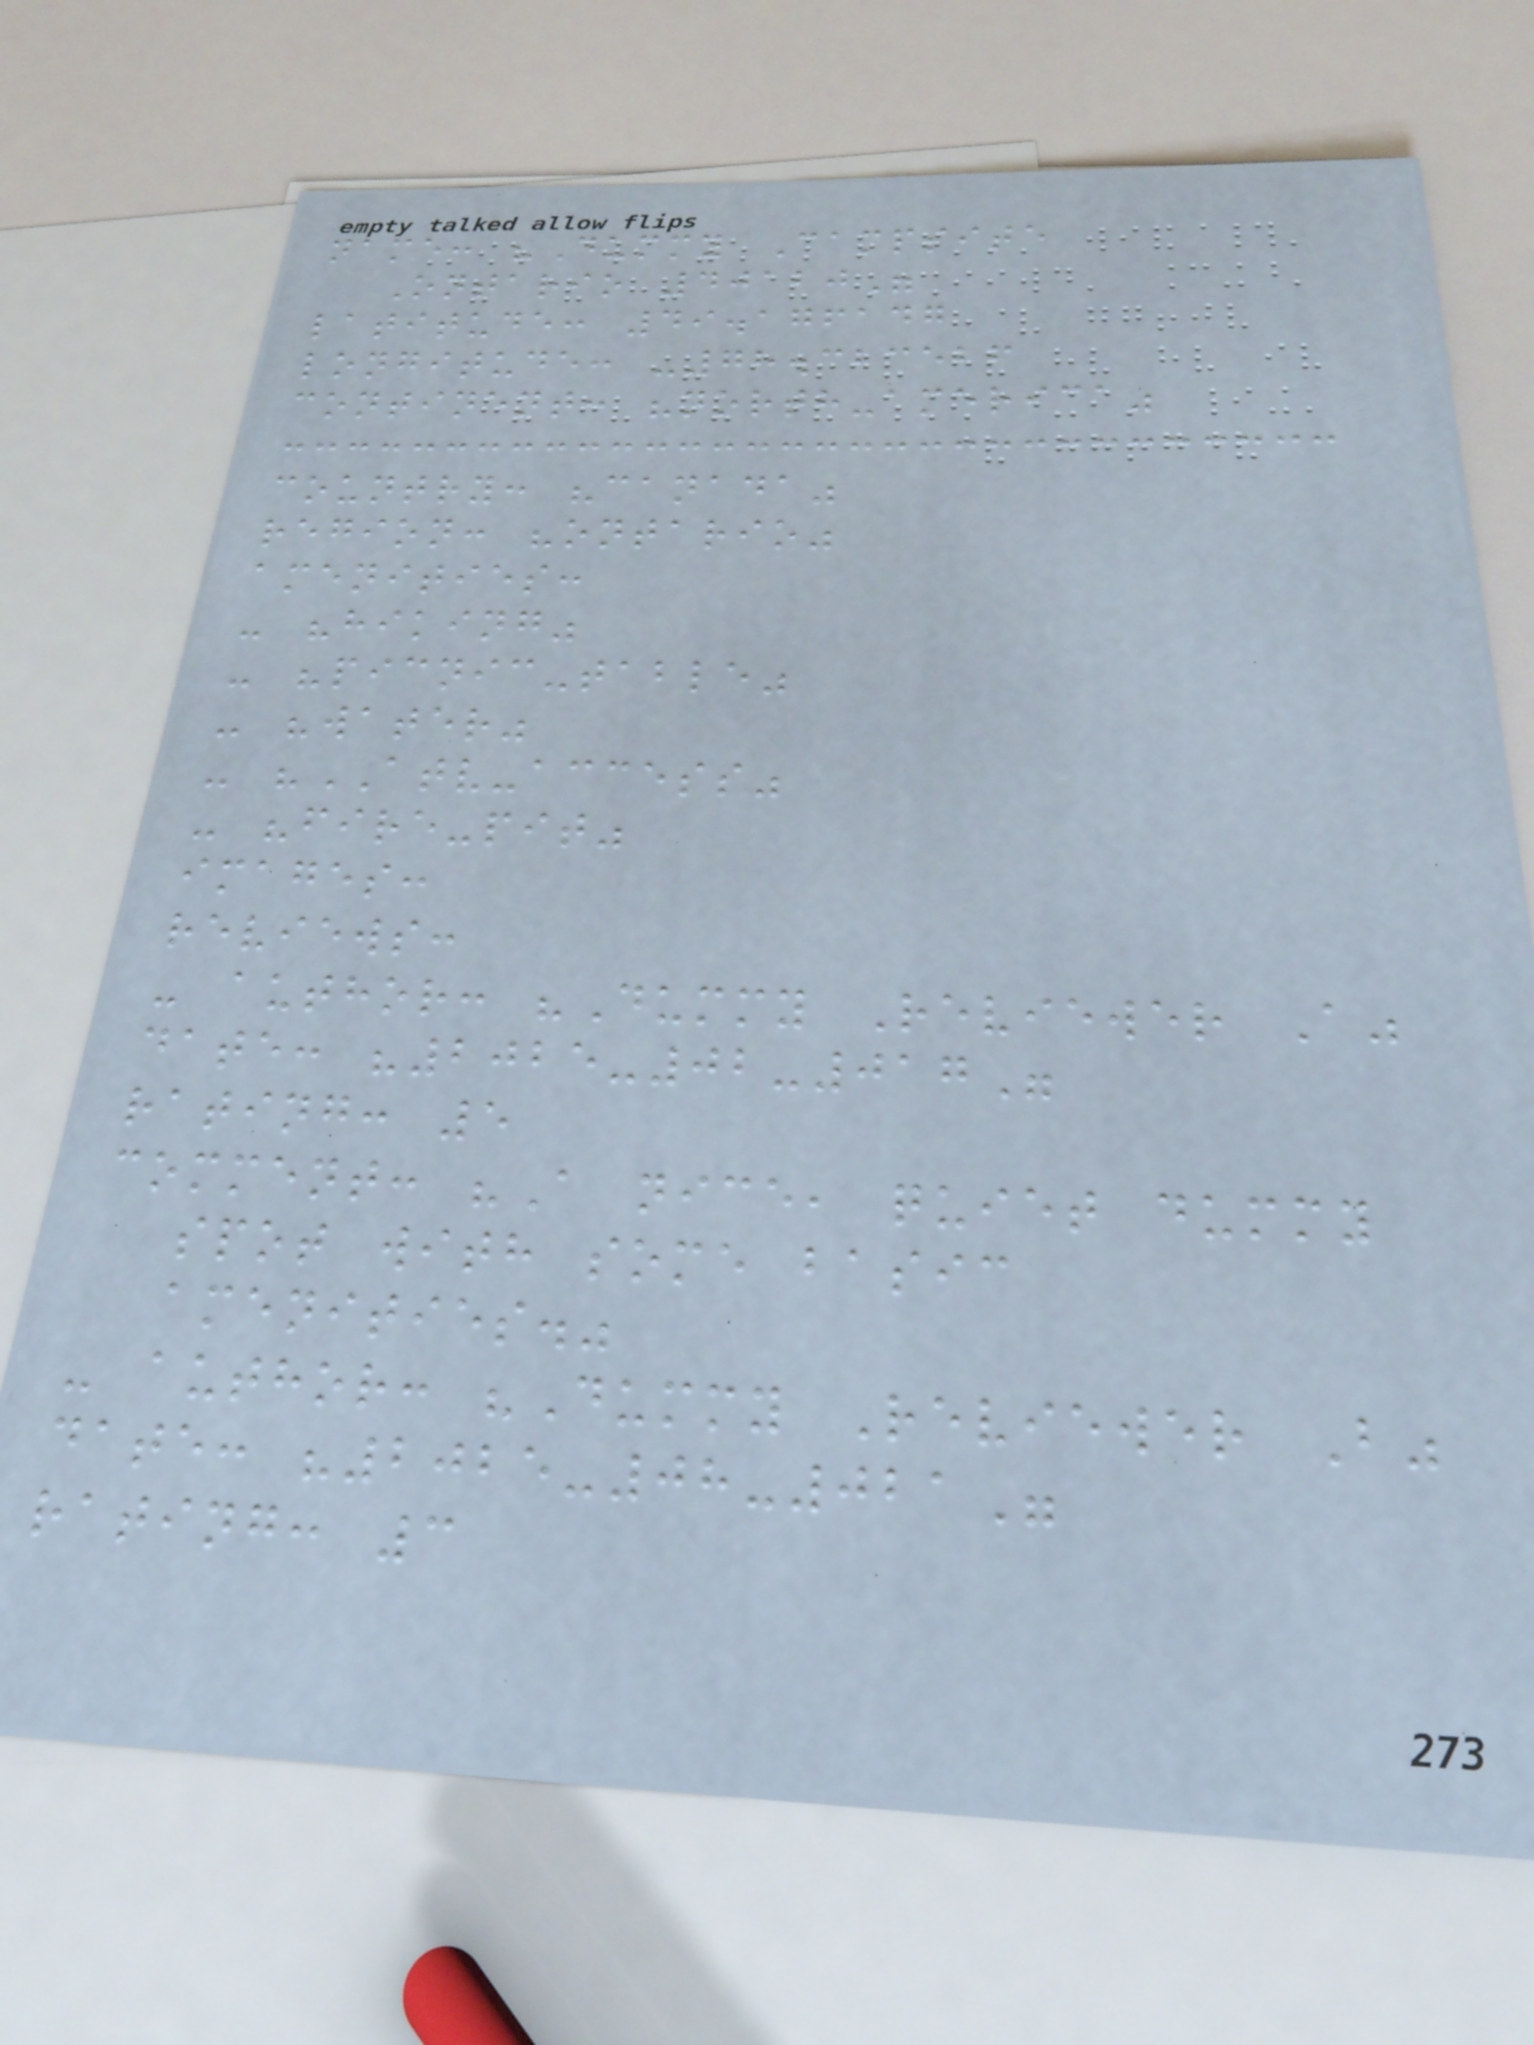name: "Dummy Campsite
Ontario 40120"
latitude: 49.176147
longitude: -78.323526
continent: "north-america"
country: "canada"
region: "ontario"
amenities:
- "hiking"
- "picnic-table"
- "water"
- "ATV-access"
- "fire-pit"
images:
reviews:
- author: "Dummy Reviewer A"
date: "2025-02-017"
rating: 5
comment: "A nice, quiet dummy
spot with some basic
amenities."
- author: "Dummy Reviewer B"
date: "2025-08-021"
rating: 3
